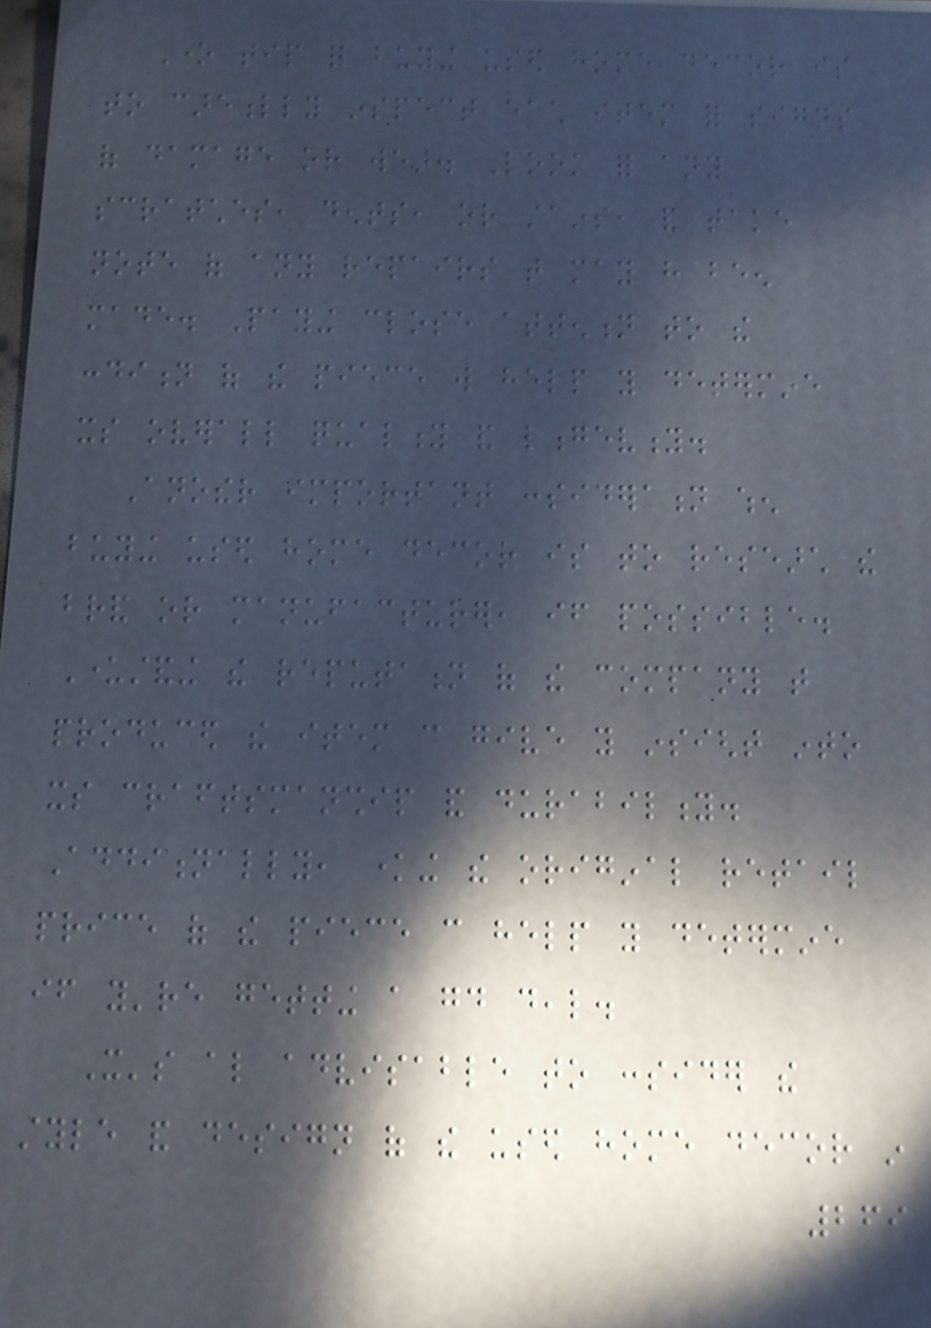One tip for buying used home decor is
to carefully inspect each item for signs
of damage or wear. Look for any
scratches, dents, or stains, and take
note of any repairs that may have been
made. Paying close attention to the
condition of the piece will help you determine
its overall quality and longevity.
Another important consideration when
buying used home decor is to research the
brand or manufacturer, if possible.
Understanding the reputation of the company that
produced the item can give you insight into
its craftsmanship and durability.
Additionally, knowing the original retail
price of the piece can help you determine
if you're getting a good deal.
It's also advisable to consider the
style and design of the used home decor in
269
